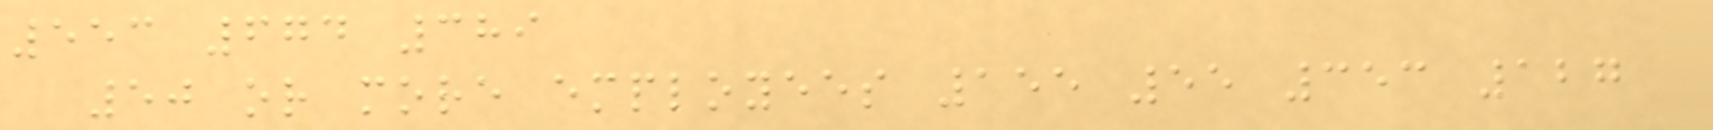553 674 389
50 or more employees 155 55 353 127
